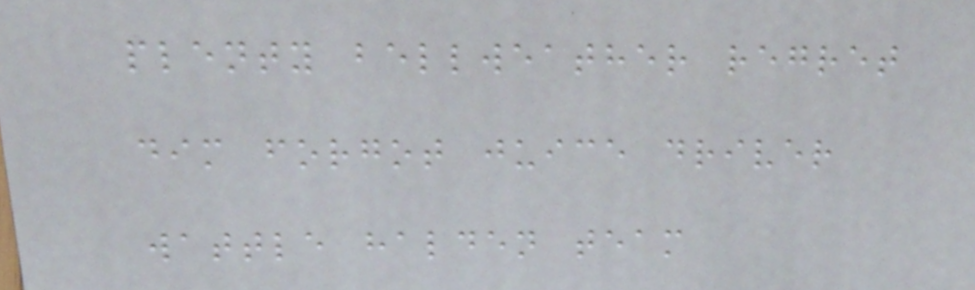plenty bellweather regret
dim forgot juice driver
wattle halden team
